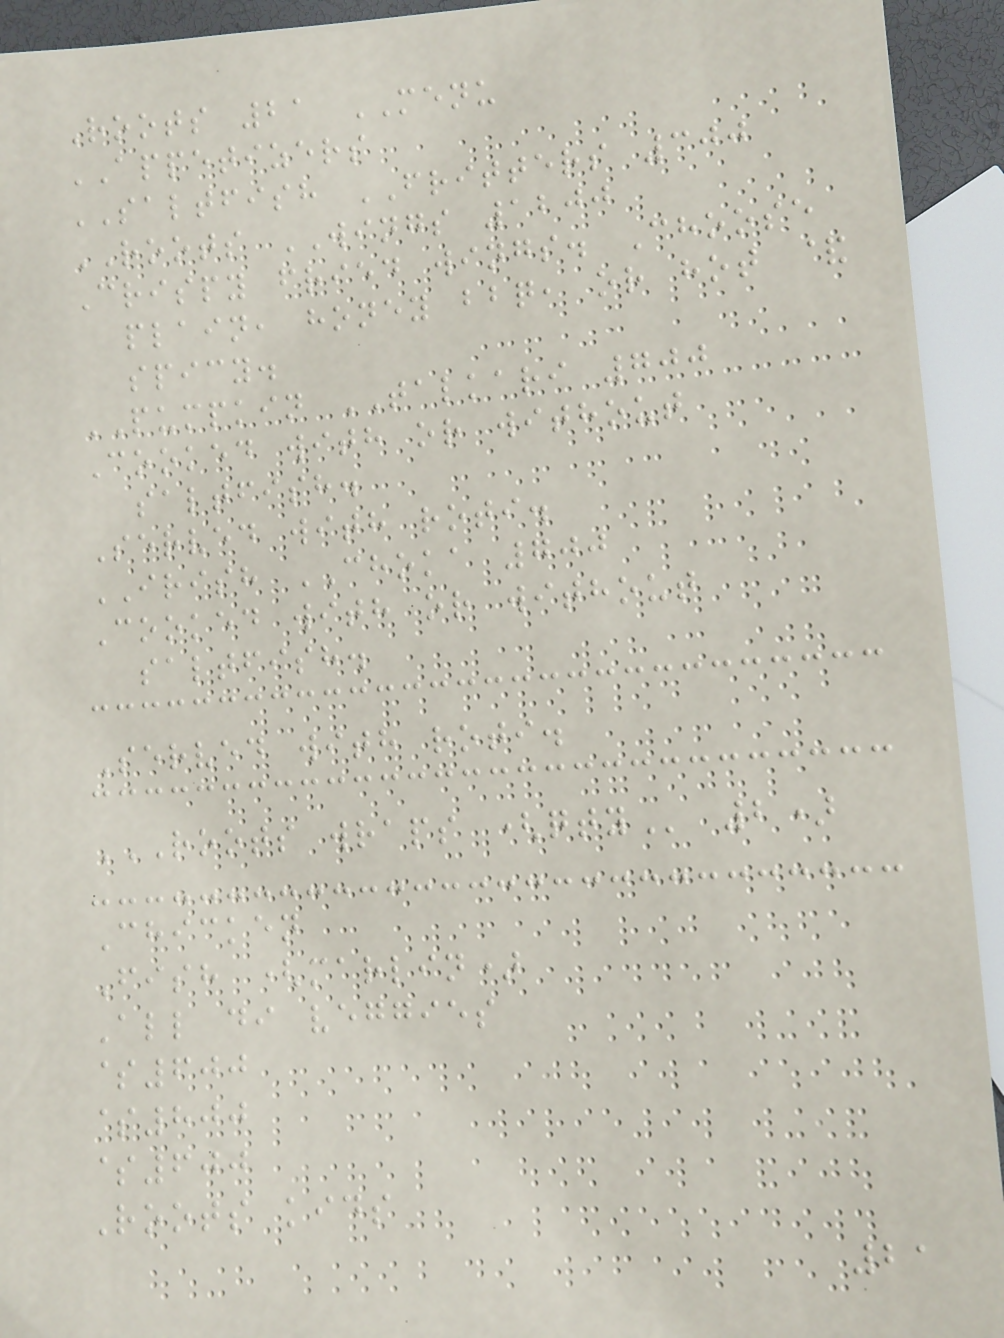Roots 21 MENU
APPETIZERS
SALTFISH FRITTERS 300
ROOTS WINGS 1200
Crispy fried wings. Choose
plain, honey bbq, or hot &
spicy.
PUMPKIN TALKARI 700
Cooked with or without
saltfish.
Served with roti.
IRISH CHOKA 700
Cooked with or without
saltfish.
Served with roti.
ROOTS WRAPS (QTY 2)
Chicken
Fish (marlin)
All di veggies
$600
$800
$600
Roots kids
21
